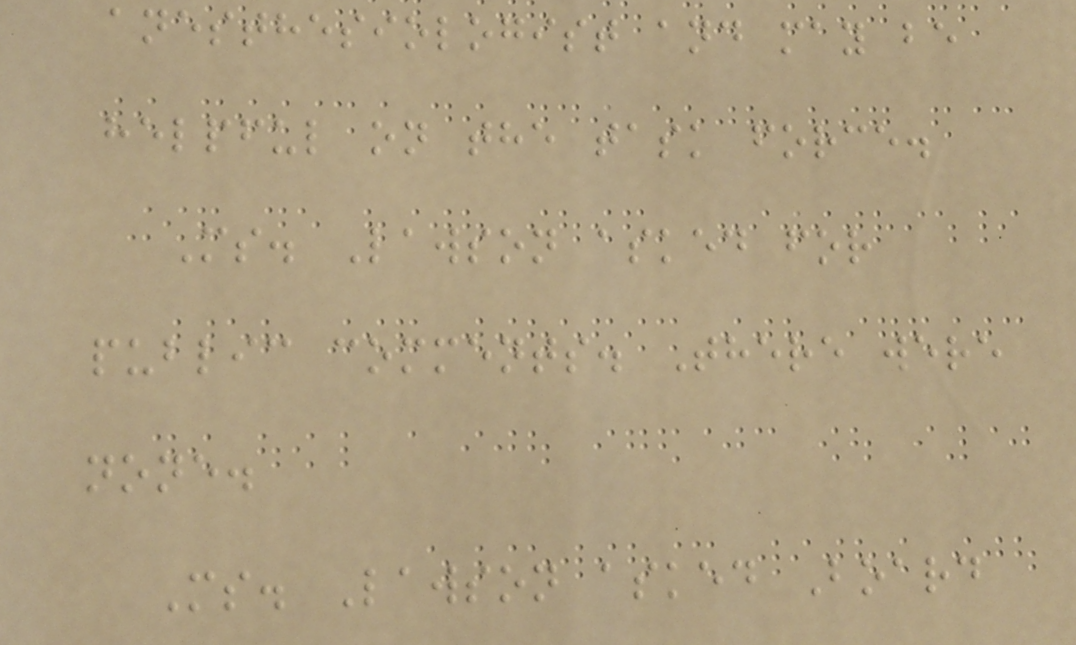anesthesiologist and may be
helpful on the task force.
Ms. Lawson asked for
public comments. There were
none.
Ms. Lawson asked Board
